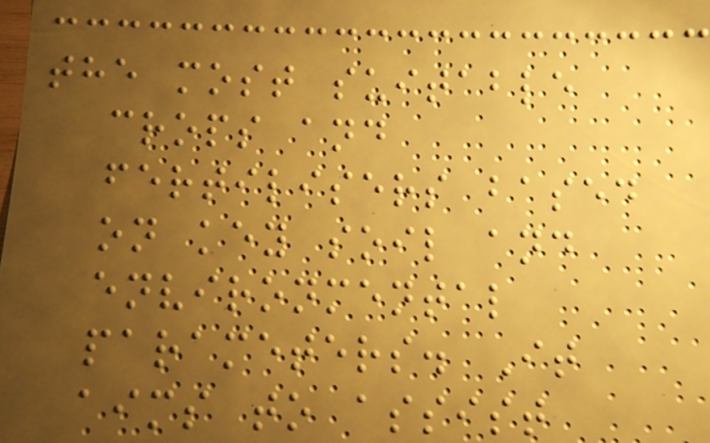the most suitable
crops and
fertilisers based
on key soil and
environmental
parameters. It
aims to assist
